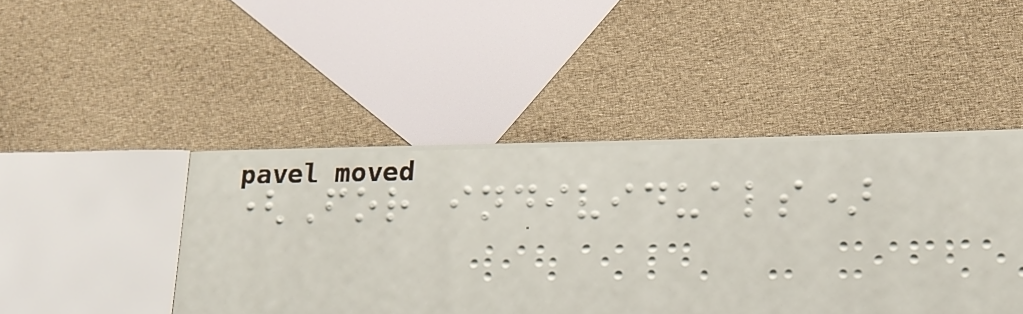(For individuals)
